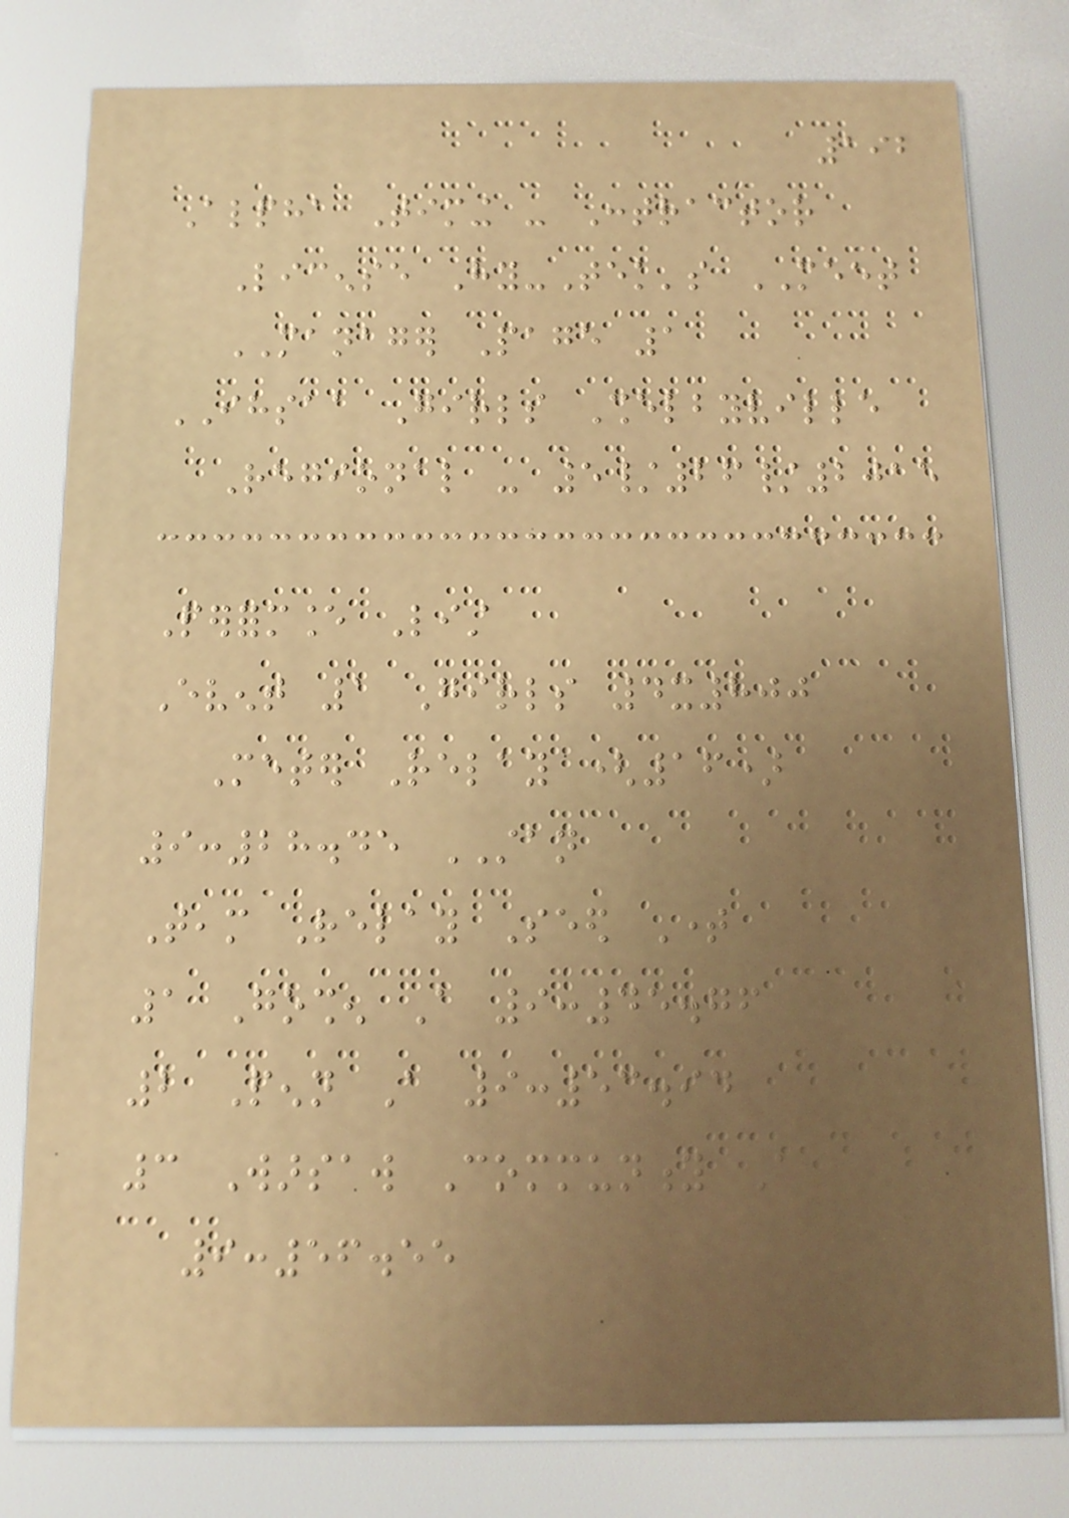192
Alpha Timing - Contractor
License Hy-Tek's MEET
MANAGER Page 1
IHSAA Girls Shelbyville
Regional - 5/26/2015
Performance List
Event 1 Girls 4x800
Meter Relay (16)
9:28.45 STAN
Team Relay Seed Time
1 Goshen A 9:45.76
2 Penn A 9:53.94
3 Warsaw Community A
9:56.55
